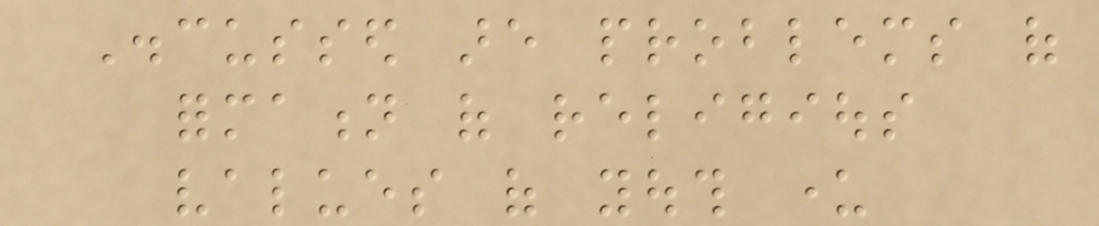Discussed are problems of
formation of religious
values of youth under
